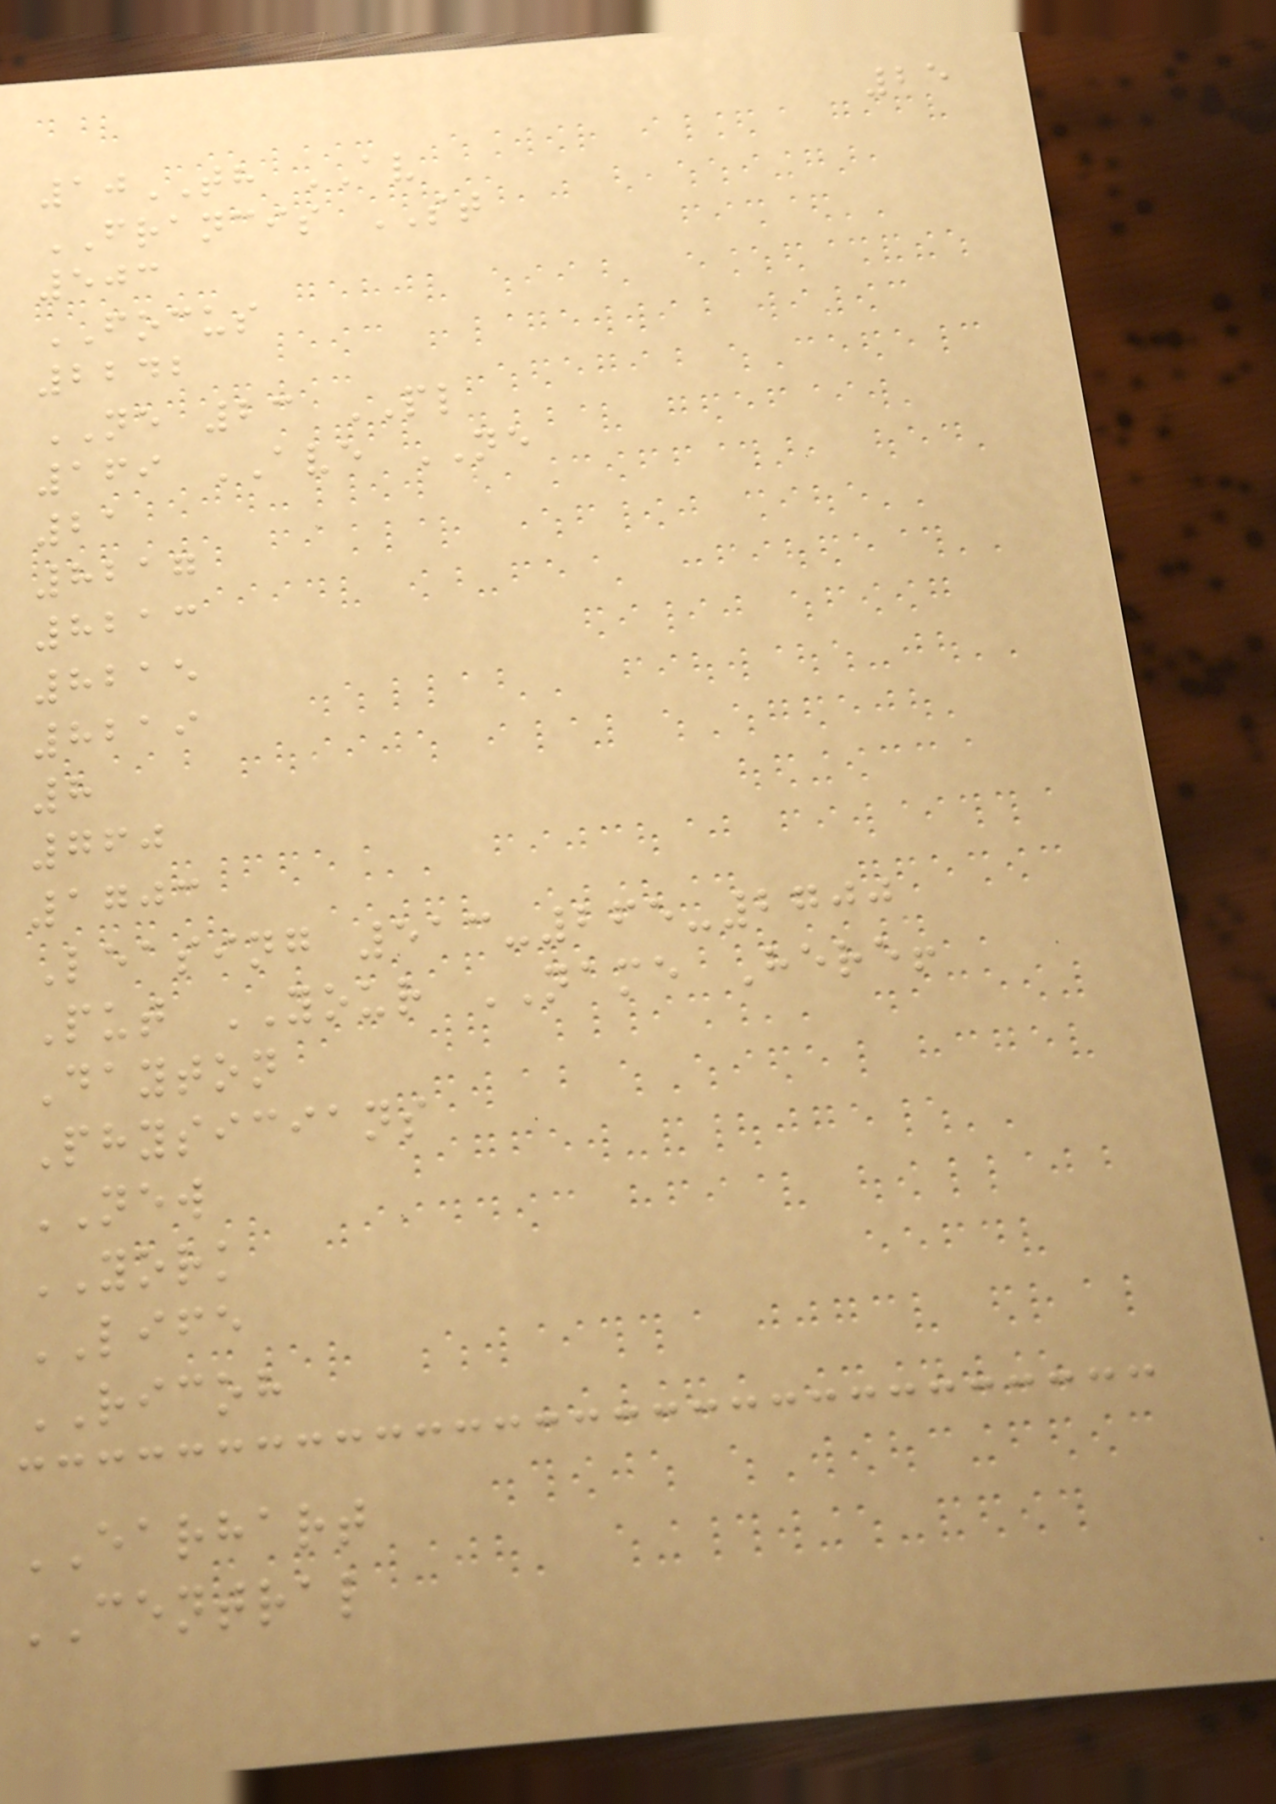25
10TH AV
FRANCIS ST
503
FOCUS
2242
NE 23 PL
169 AVE NE
21
8217
8213
8215
8219
8
760
1703
Leasing 513-265-2700
Put YOUR NAME Here!
Dayton
Physicians
NEW
YORK
LIFE
RICOH
EARHART
CENTRAL
